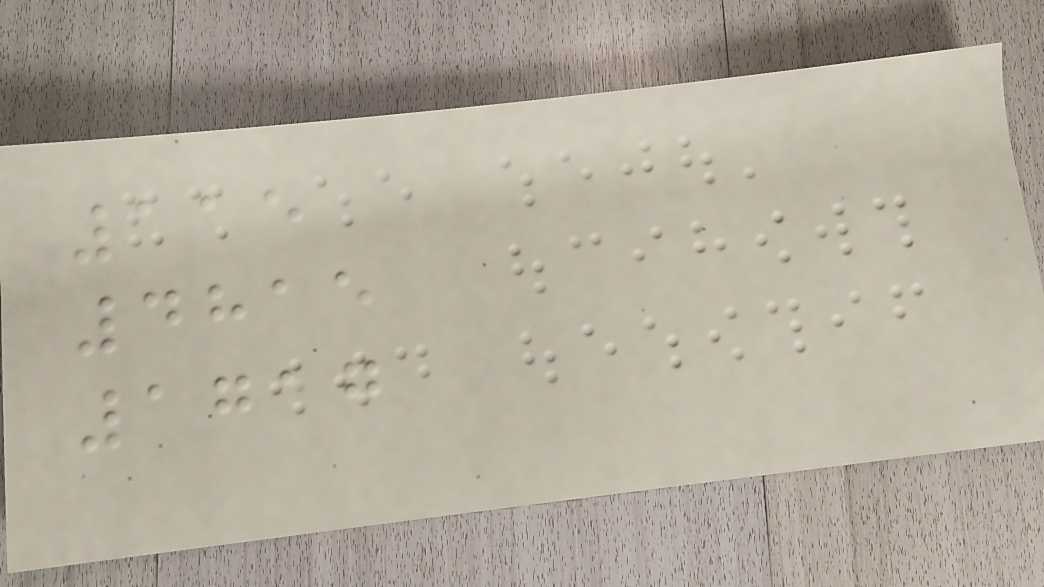115
4815
1717
